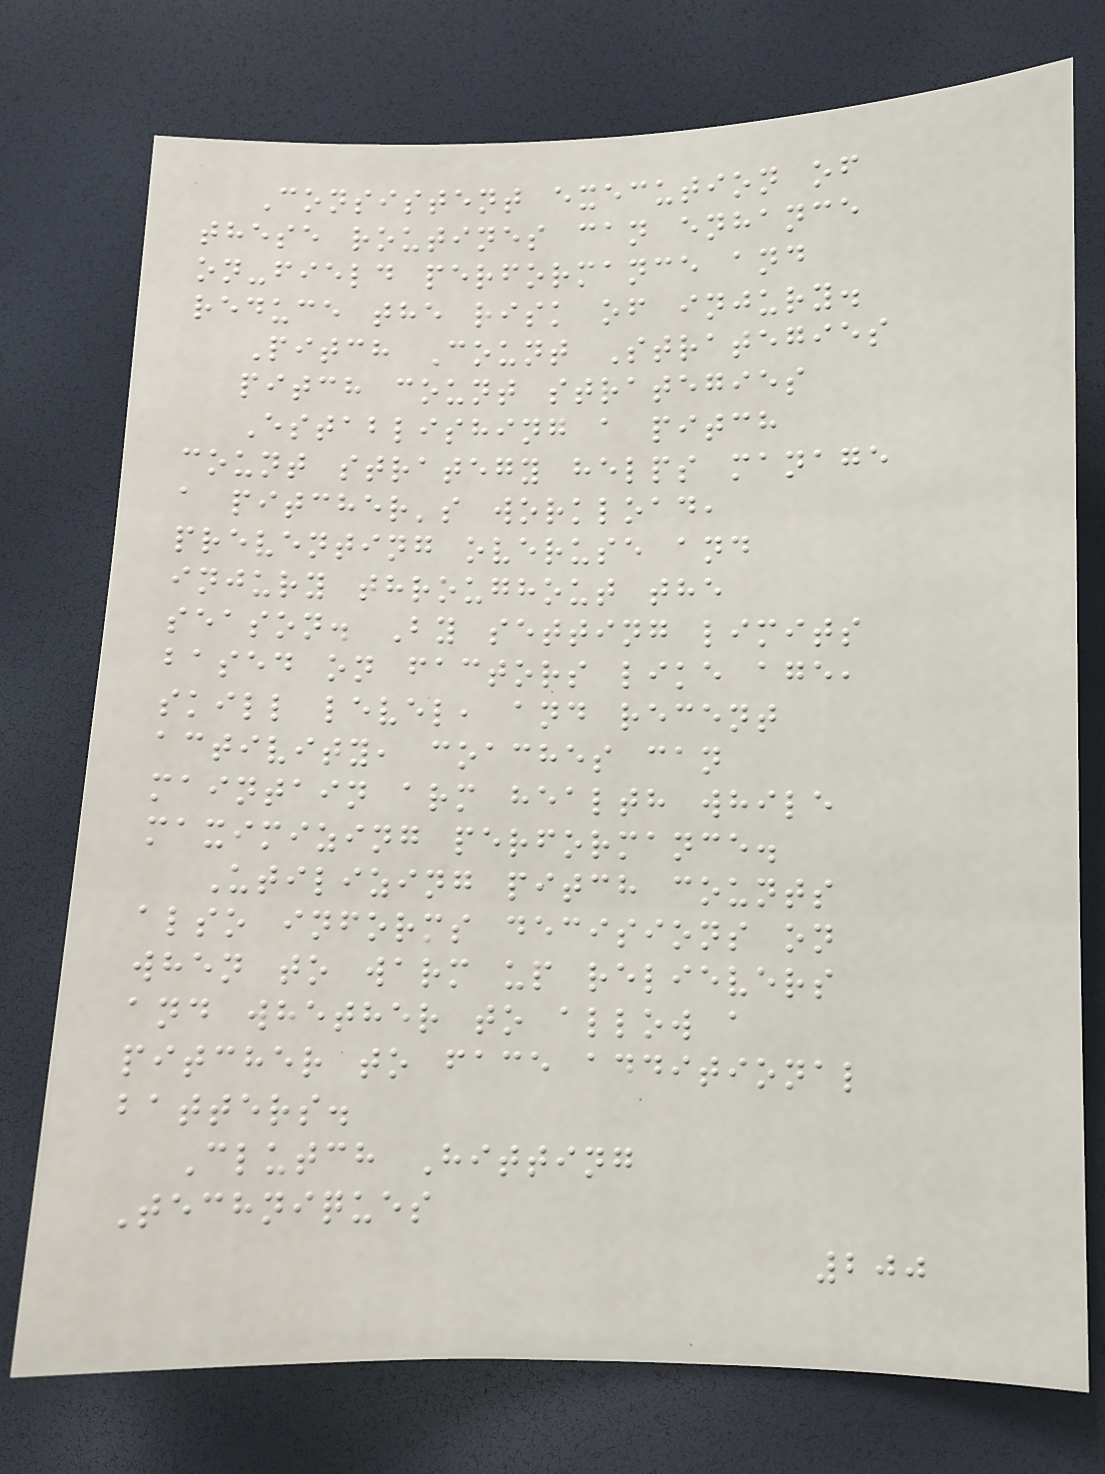Consistent execution of
these routines can enhance
on-field performance and
reduce the risk of injury.
Pitch Count Strategies
pitch count strategies
Establishing a pitch
count strategy helps manage
a pitcher's workload,
preventing overuse and
injury throughout the
season. By setting limits
based on factors like age,
skill level, and recent
activity, coaches can
maintain arm health while
maximizing performance.
Utilizing pitch counts
also informs decisions on
when to warm up relievers
and whether to allow a
pitcher to face additional
batters.
Clutch Hitting
Techniques
200
